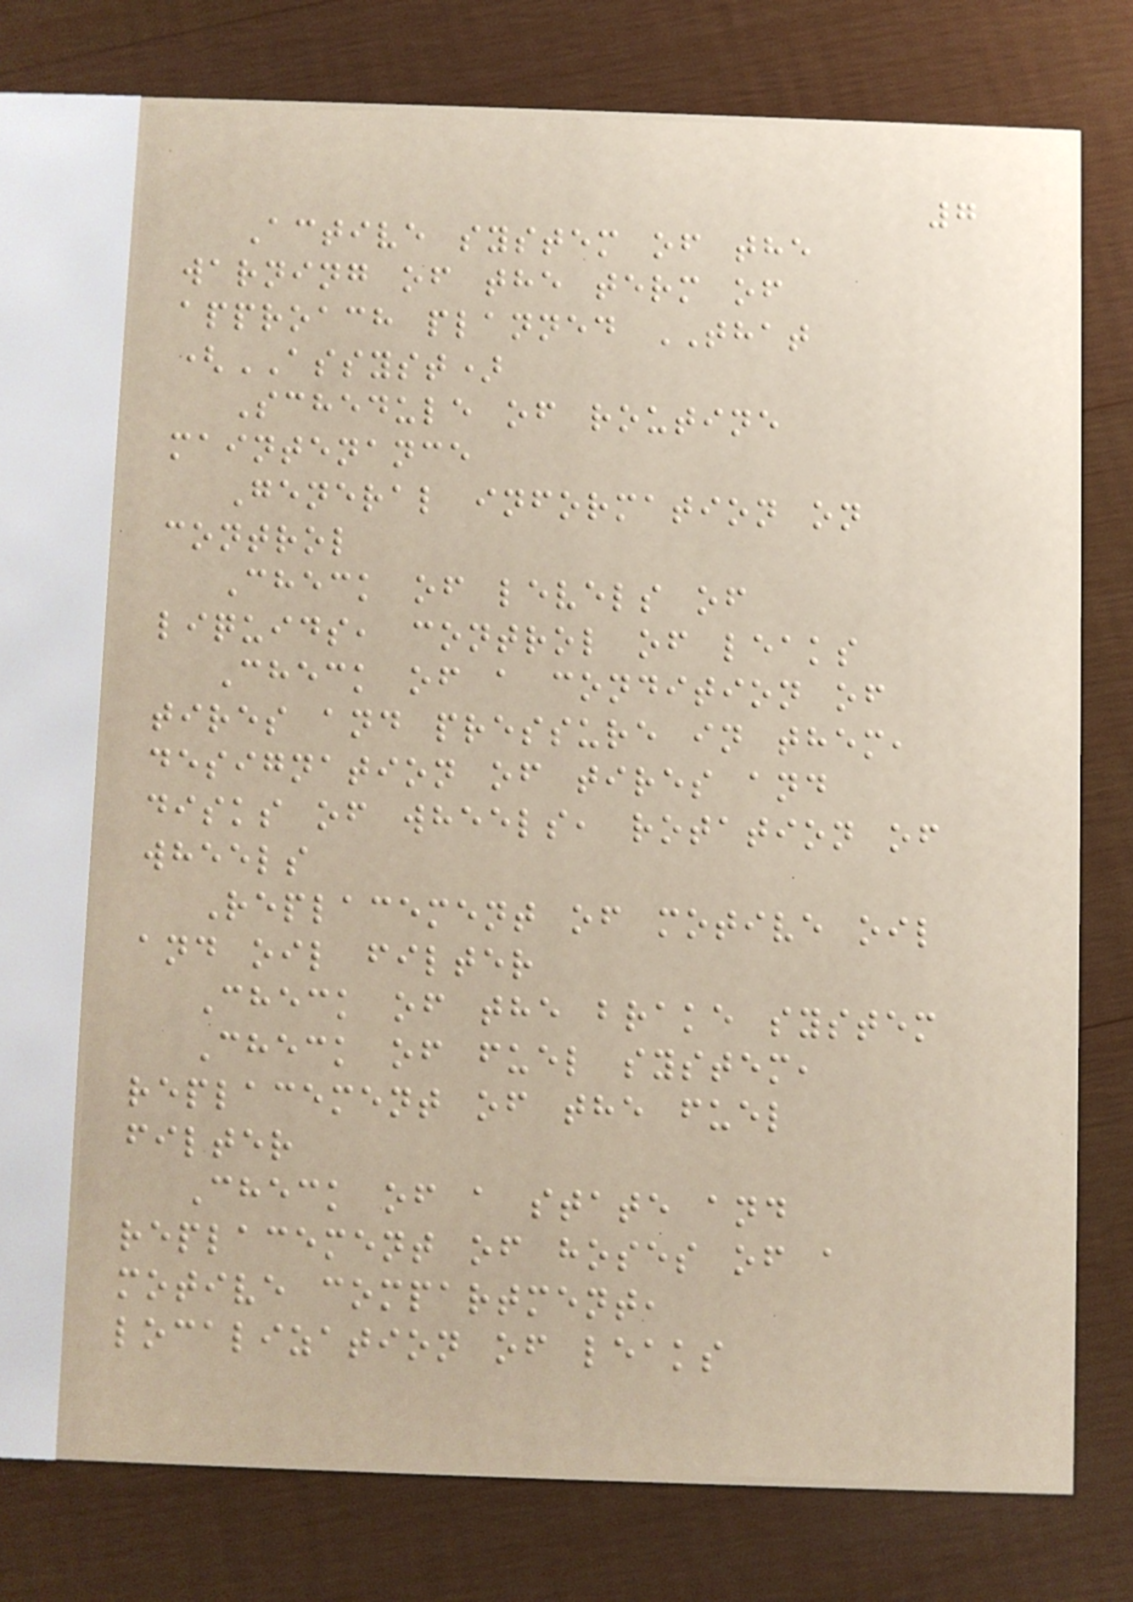7
Active system of the
warning of the term of
approach planned THAT
(ASSYST)
Schedule of routine
maintenance
General information on
control
Check of levels of
liquids, control of leaks
Check of a condition of
tires and pressure in them,
designation of tires and
disks of wheels, rotation of
wheels
Replacement of motive oil
and oil filter
Check of the brake system
Check of fuel system,
replacement of the fuel
filter
Check of a state and
replacement of hoses of a
motive compartment,
localization of leaks
